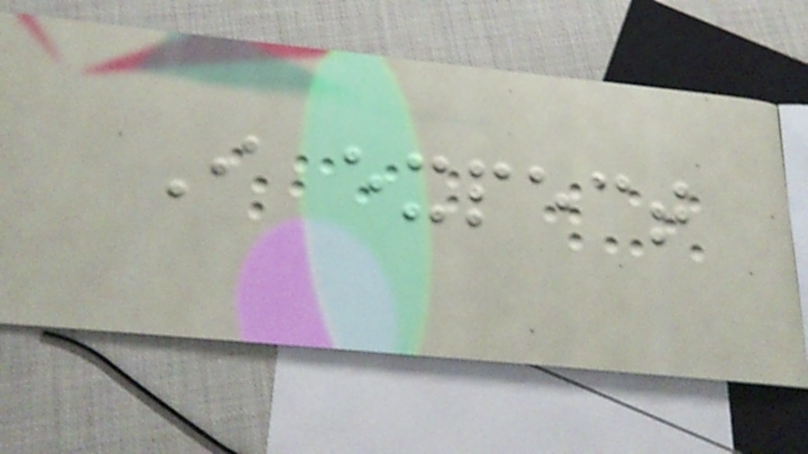I expect
